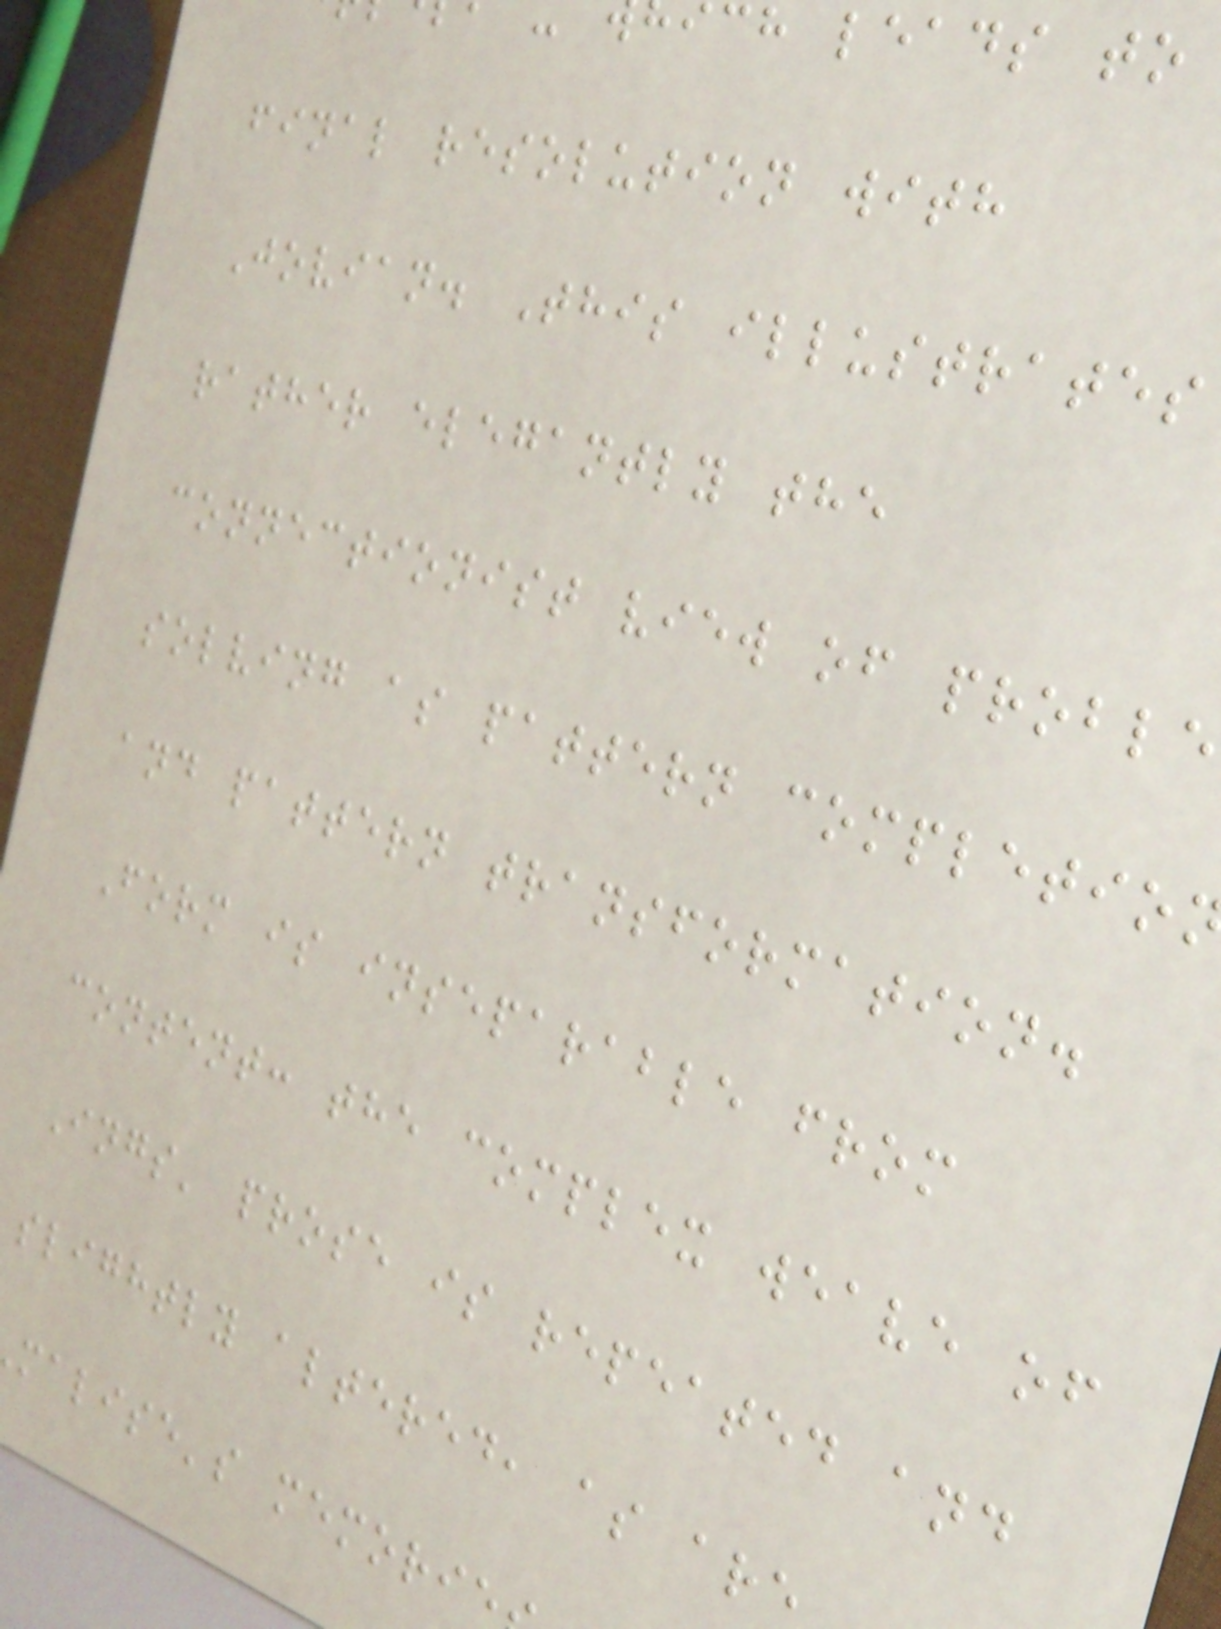ch leads to
final resolution with
Jovian. This illustrates
rather elegantly the
connectionist view of proble
solving as pattern completio
and pattern transformation.
Form is inseparable from
content: the complex weave of
Ings' prose is repeated and
slightly altered, as are
malise's memorie
